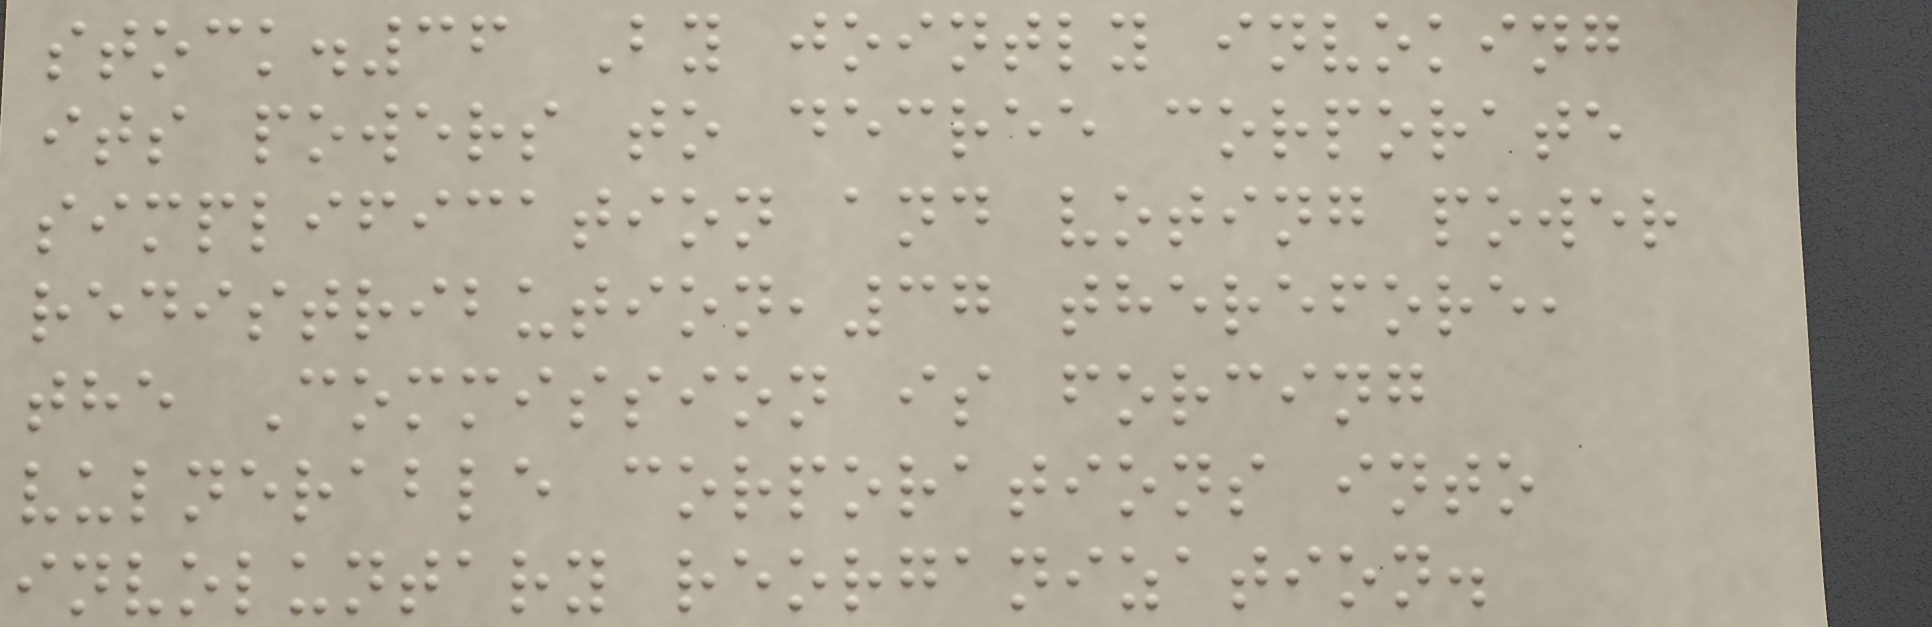stock.36 By jointly invoking
its powers to decree corporate
simplification and voting power
redistribution,37 therefore,
the Commission is forcing
vulnerable corporations into
involuntary reorganization.
